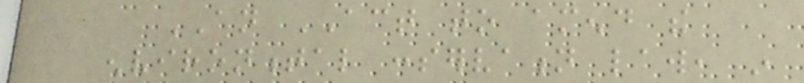AN ACT to amend the
environmental conservation law, in
